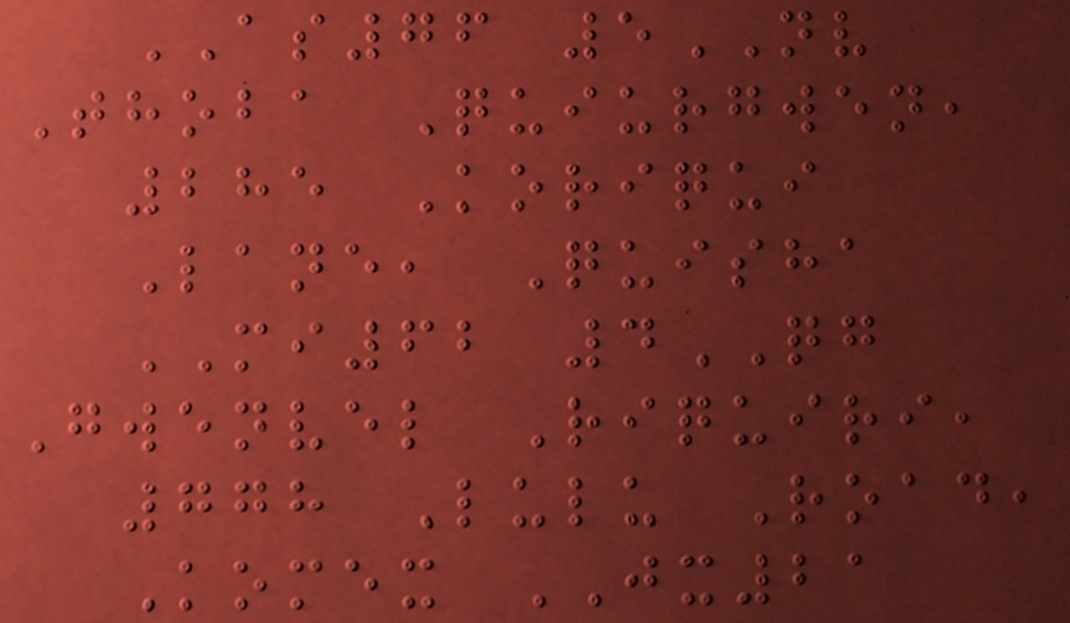AS76 5NV
Thoba Quiurgwen,
285 Koriqui
Lane, Quisha
MI62 4QG
Gwenvel Riquiri,
778 Lulu Road,
Komex JX21
